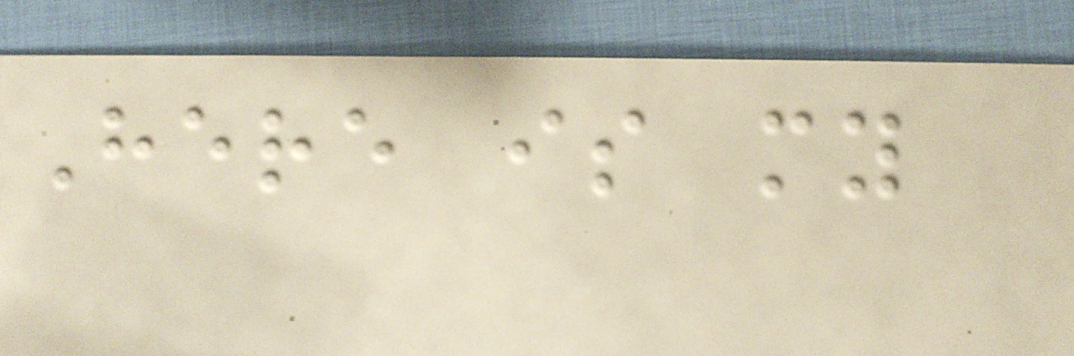Here is my
